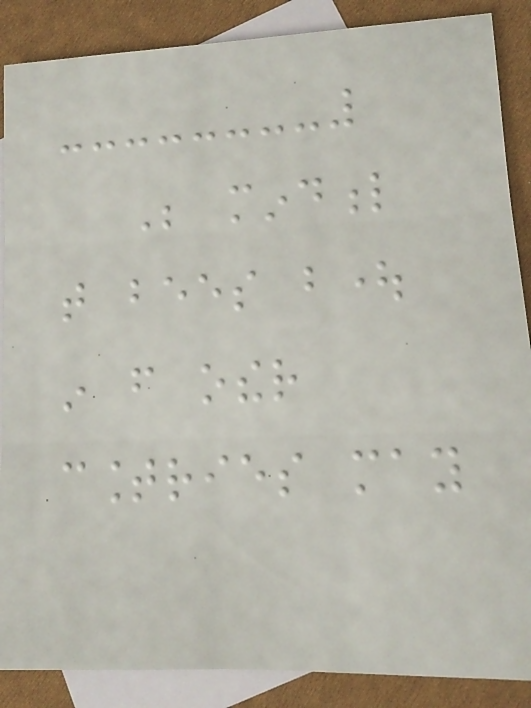Be mindful
that bees bought
in from other
countries may
